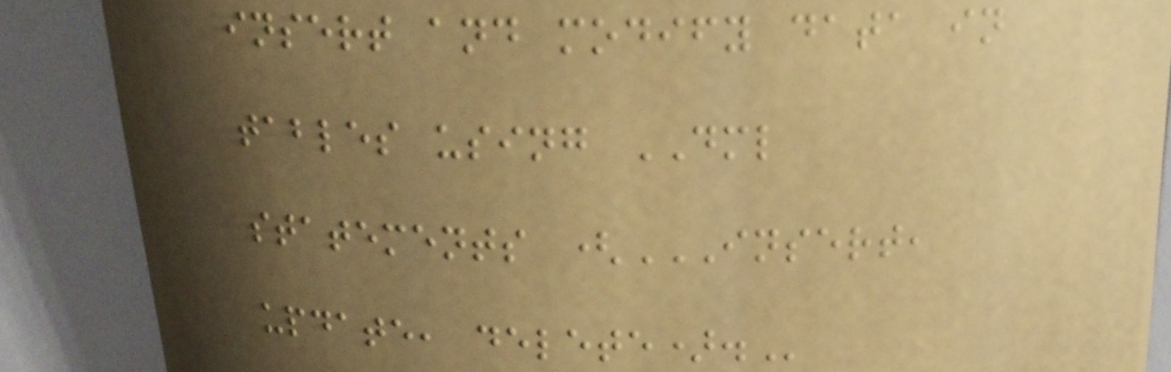insert and modify data in
tables using DML
statements (INSERT,
UPDATE, DELETE).
